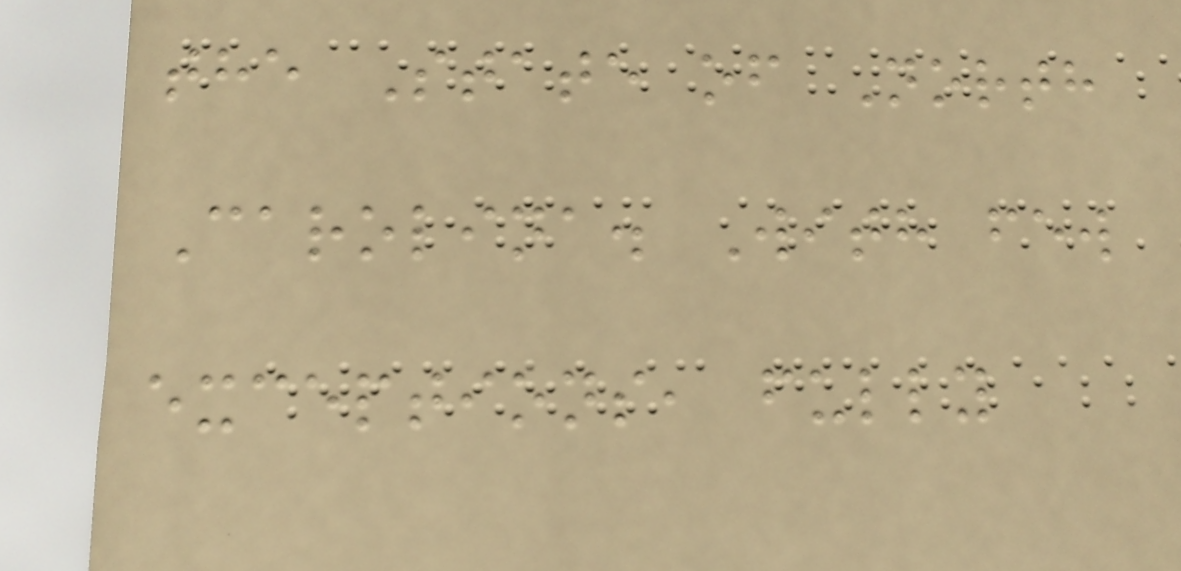the State of North
Carolina. With few
exceptions, fully
